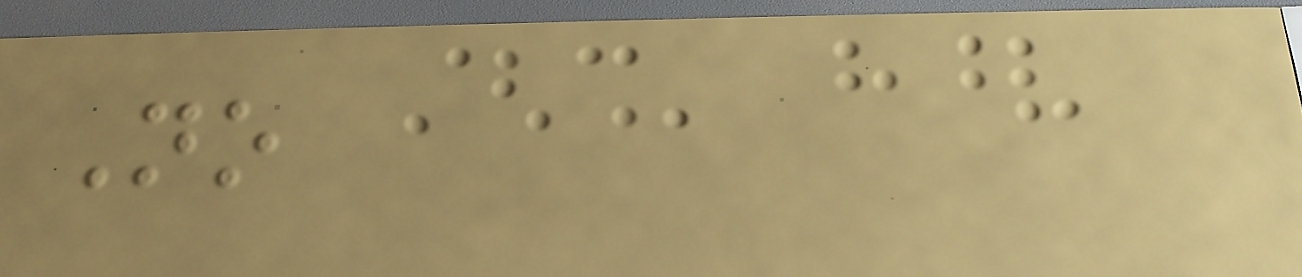No
